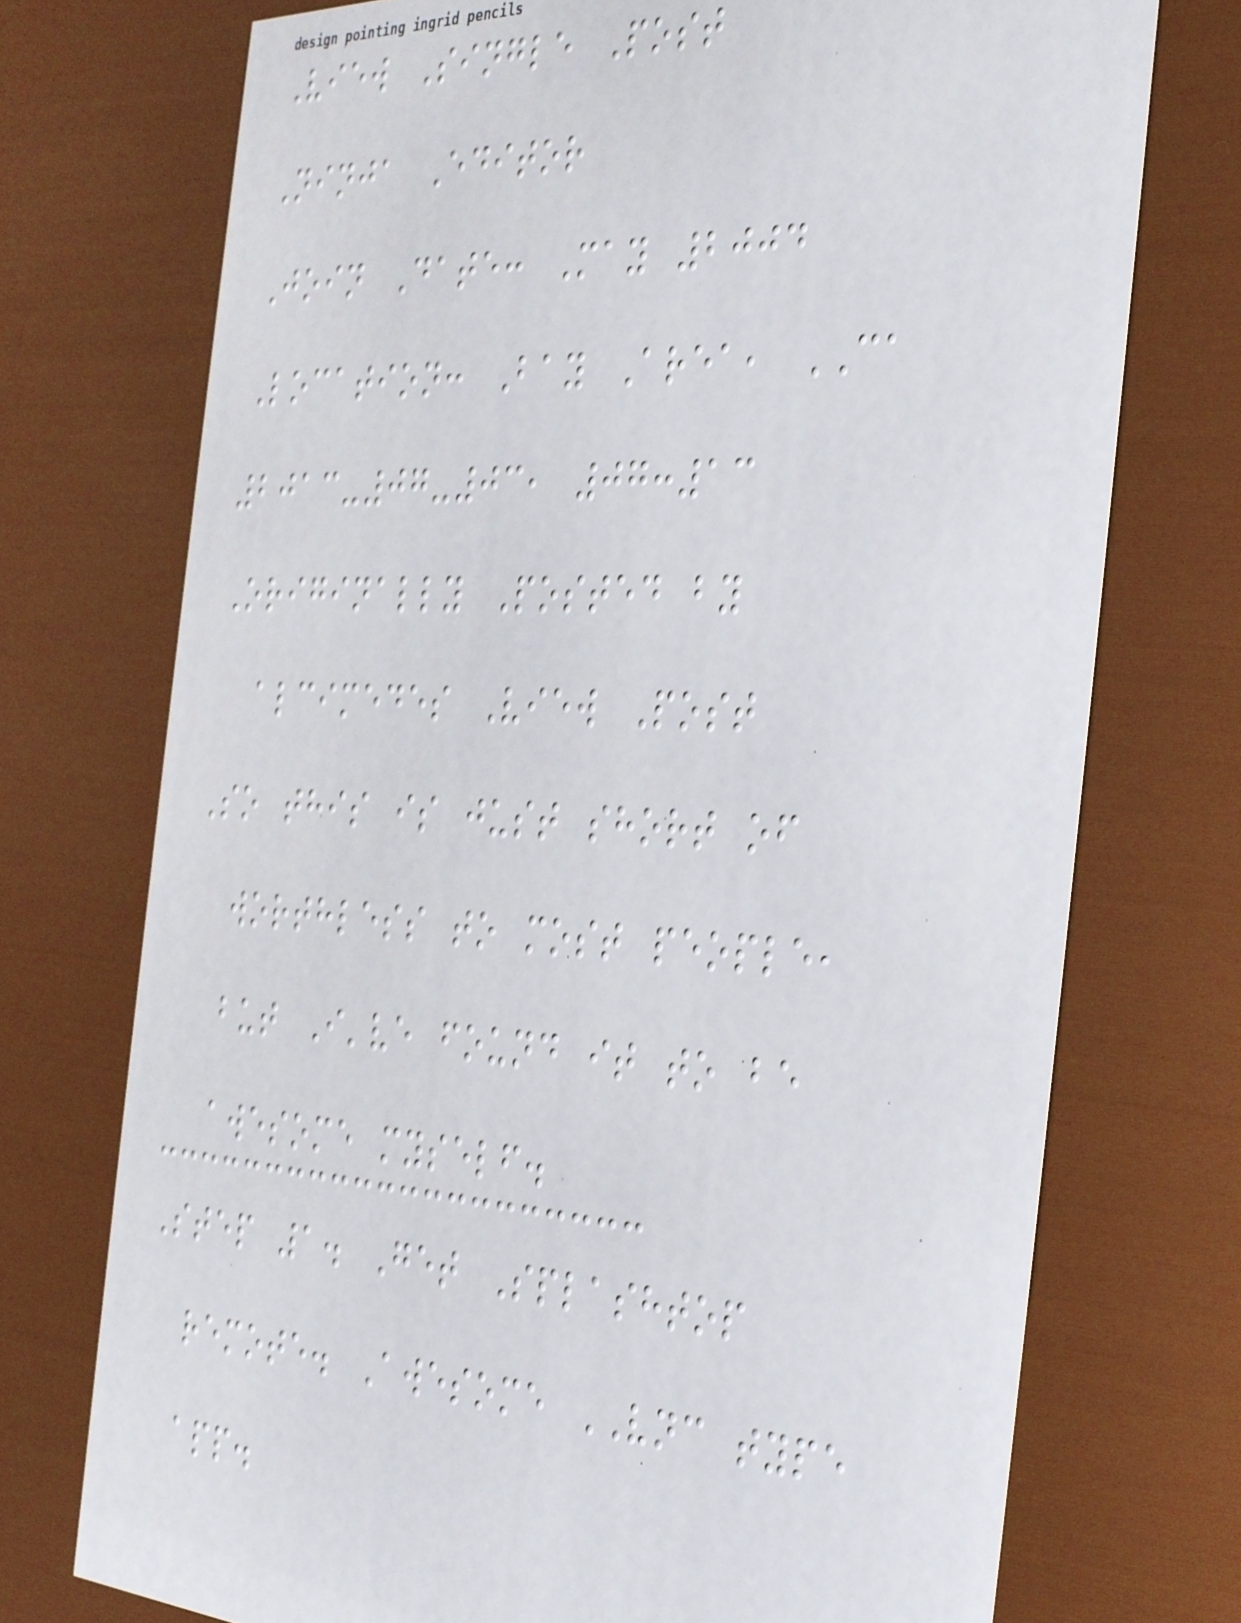View Single Post
Ninja Editor
Join Date: May 2004
Location: Bay Area, CA
2013-07-03, 07:13
Originally Posted by
alcimedes View Post
So this is just short of
worthless to most people,
but I've found it to be
awesome myself.
Step 1. Get Splashtop
remote. Awesome VNC type
app.
